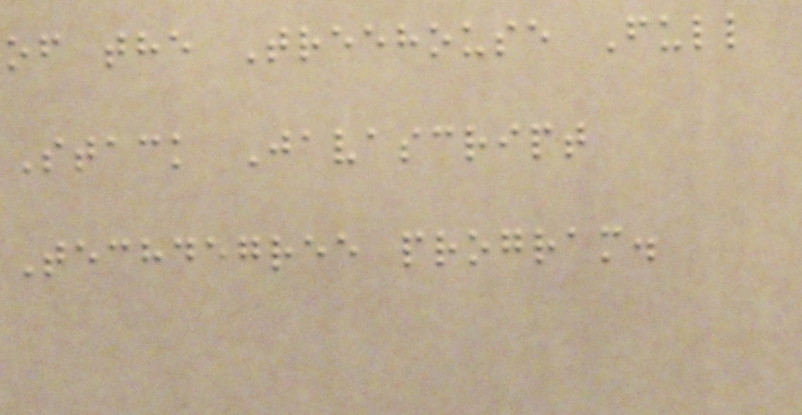of the Treehouse Full
Stack Javascript
Techdegree program.
